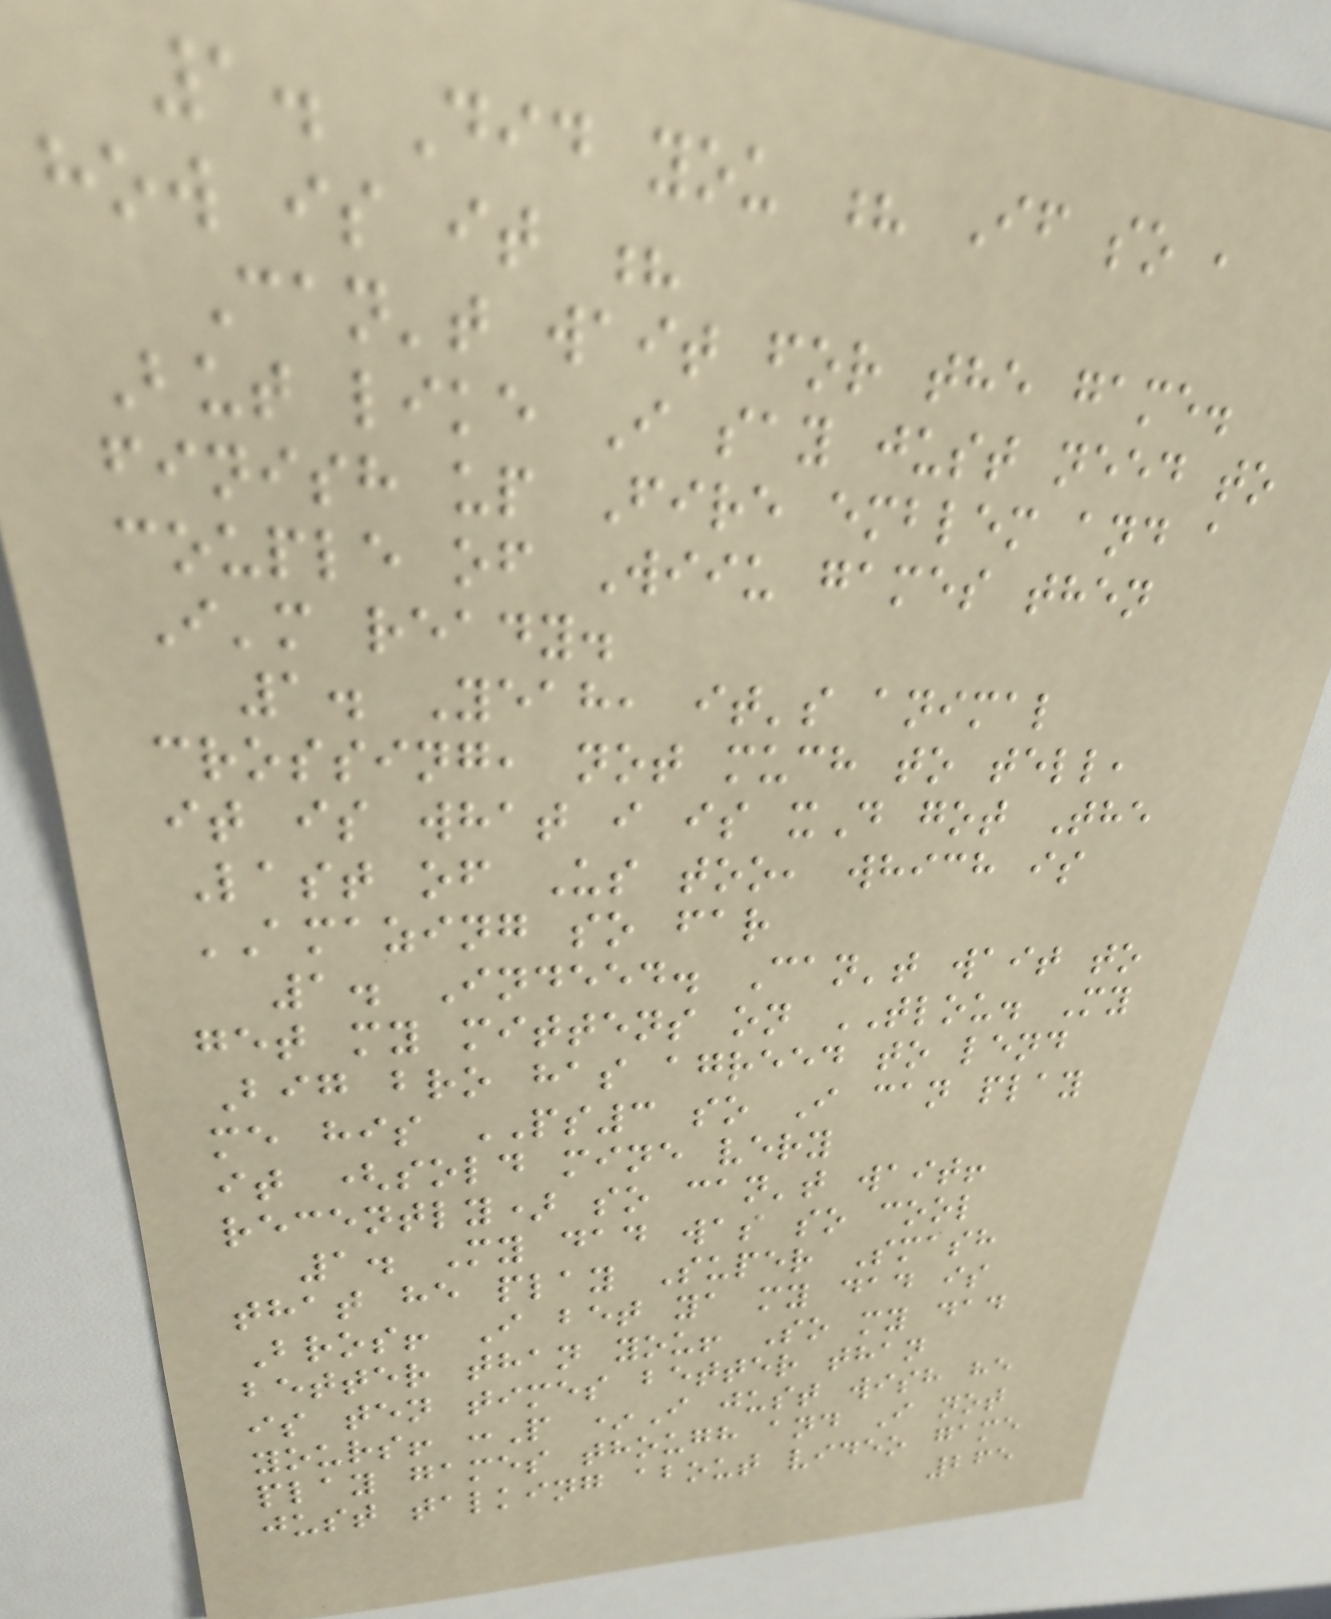1. Did you ? If so ,
how is it ?
Can't wait for the game.
But like I say just need to
finish up Fire emblem and a
couple of Wiiu games then
I'm ready.
1. Yeah, it's animal
crossing, not much to tell,
it is what i is xD got The
Last of Us too, which is
AMAZING so far
1. Indeed. Can't wait to
get my mittens on TLOU. My
Big bro has agreed to lend
me his PS3 so I can play
it (sold mine very
recently) so can't wait!
1. My dad was so cool
that he play Super Smash
Bros! I bet ya my dad is
better than you! So my dad
is ten times better than
yours! :P *I just wish he
play games though and I not
just talking about video game
265
